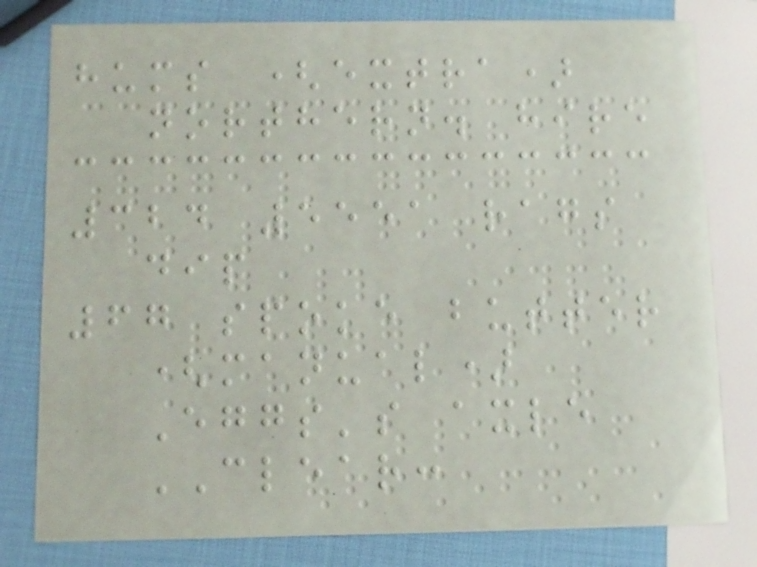hums (extra)
northern. hire
324 5551 rags
dip
67 spoke butter
(manual)
Eggs's axle
CLEAR:
